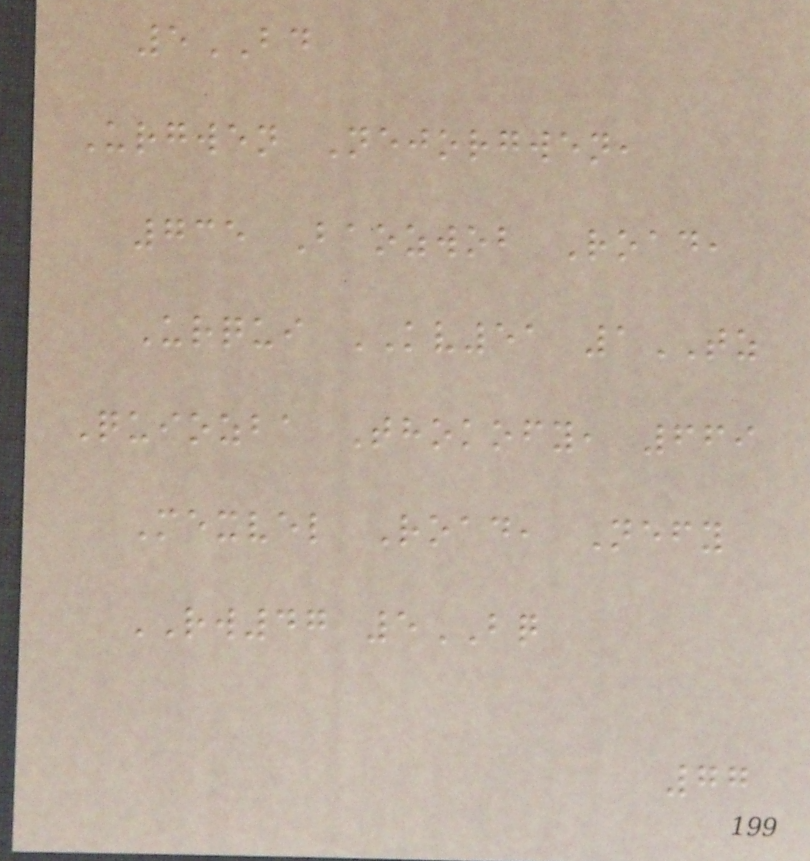5BD
Urgwen Nejorgwen,
735 Baozwob Road,
Urqui KV51 1TZ
Quiozba Thokofy, 669
Mexvel Road, Nefy
RW47 5BQ
77
